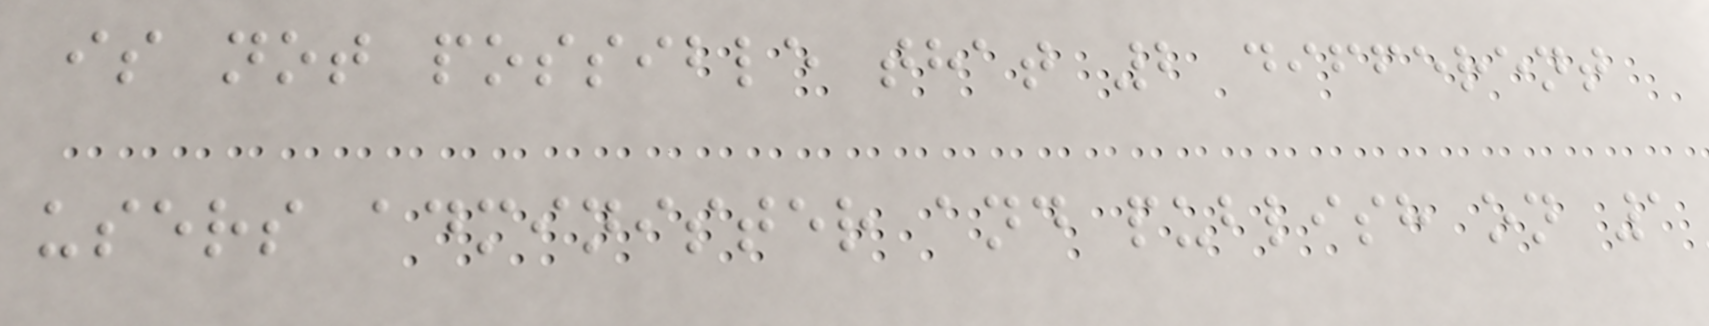is not possible that 2 different
users administer and publish on 1
